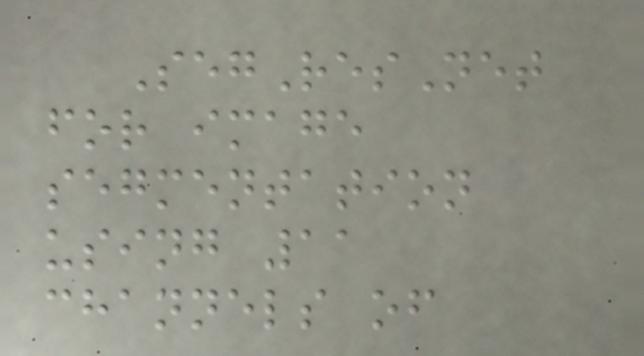SegResNet
for image
segmentation
using 11
channels of
